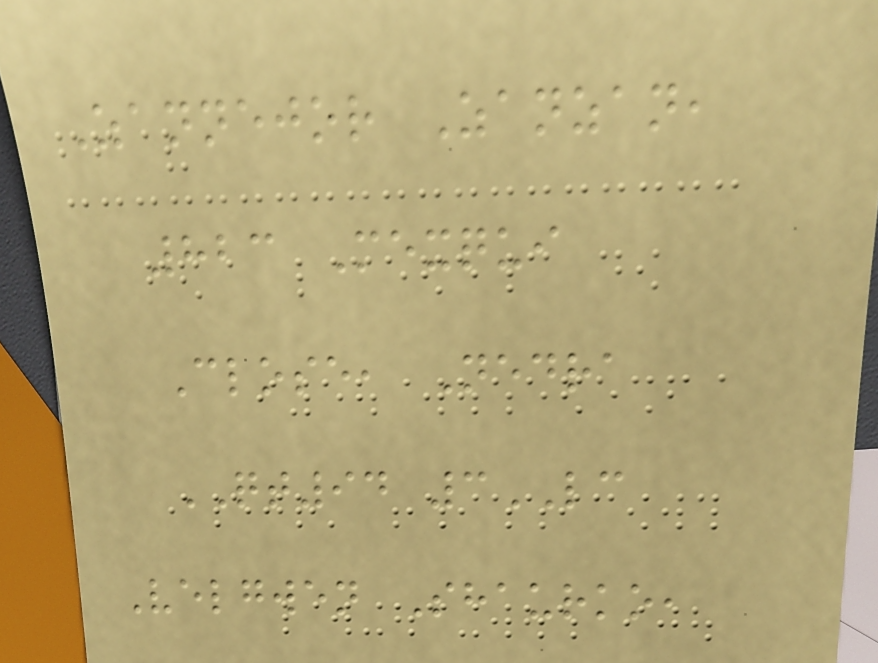Zannejor Zanzan,
823 Mexqui
Close, Nedra
QT94 3LC
Velgwen Shaurko,
